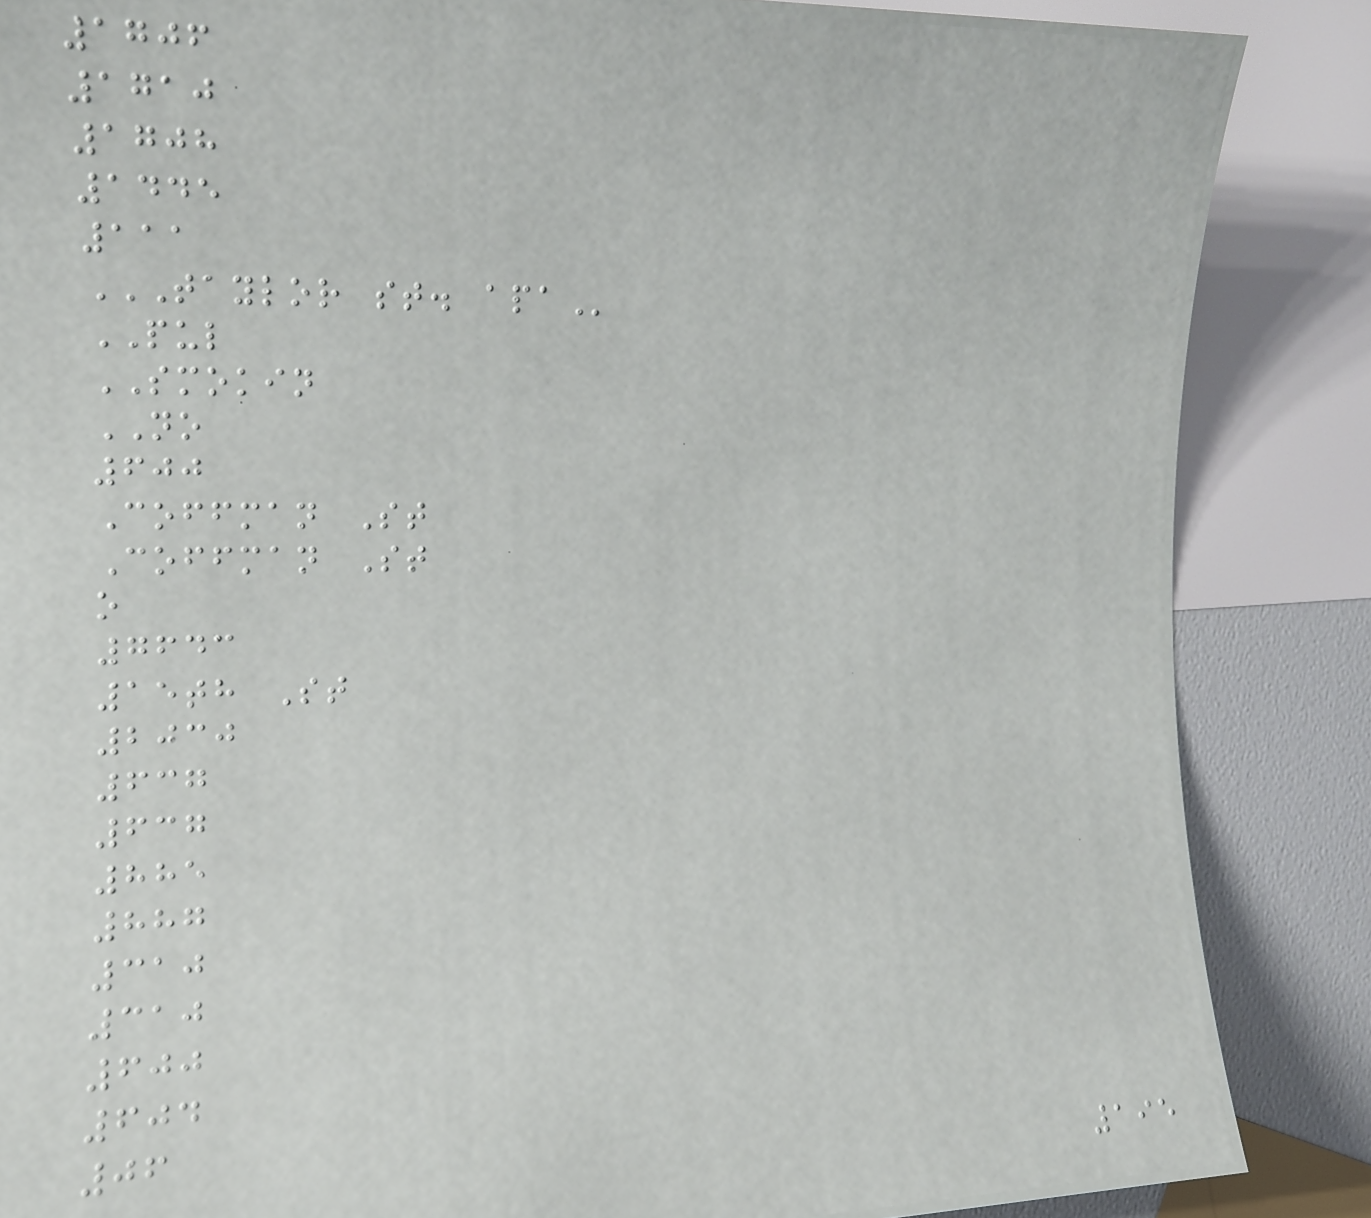1706
1710
1708
1445
111
TAYLOR ST. APA
PUL
SMOKIN
NO
600
Coffman St
Coffman St
o
7643
15th St
2030
637
637
885
887
310
310
600
604
06
195
